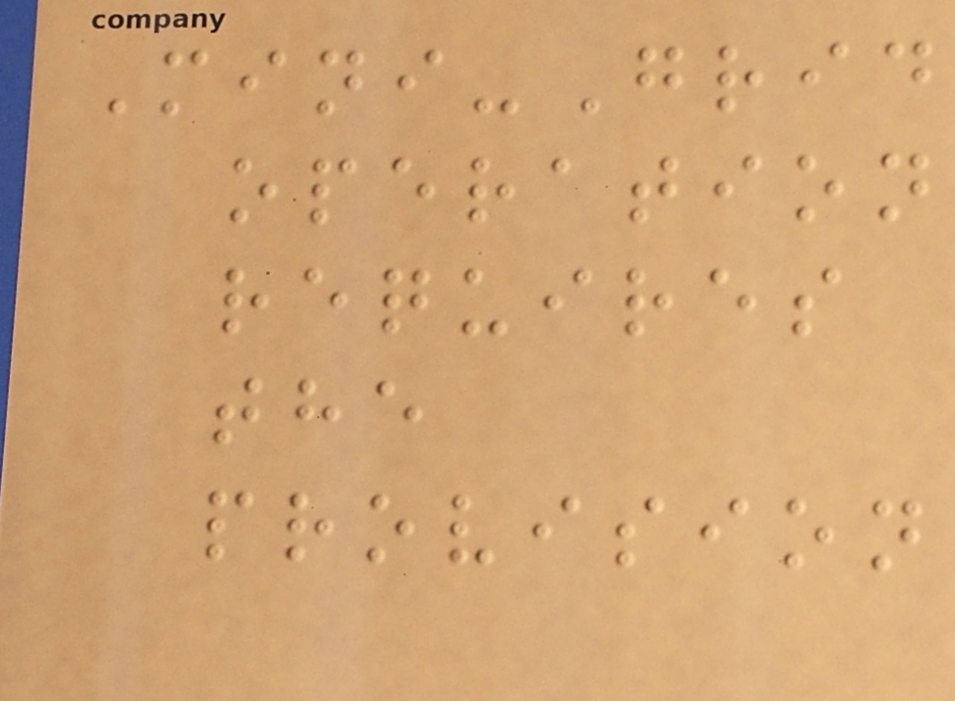Mini-Grid
operation
requires
the
provision
